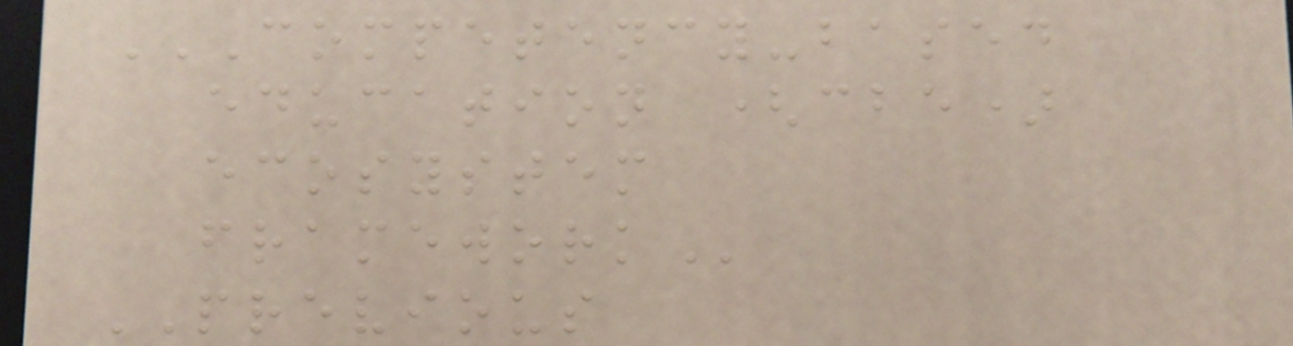COMPETENCY-BASED
EDUCATION (CBE)
ECOSYSTEM
FRAMEWORK
PREVIOUS
